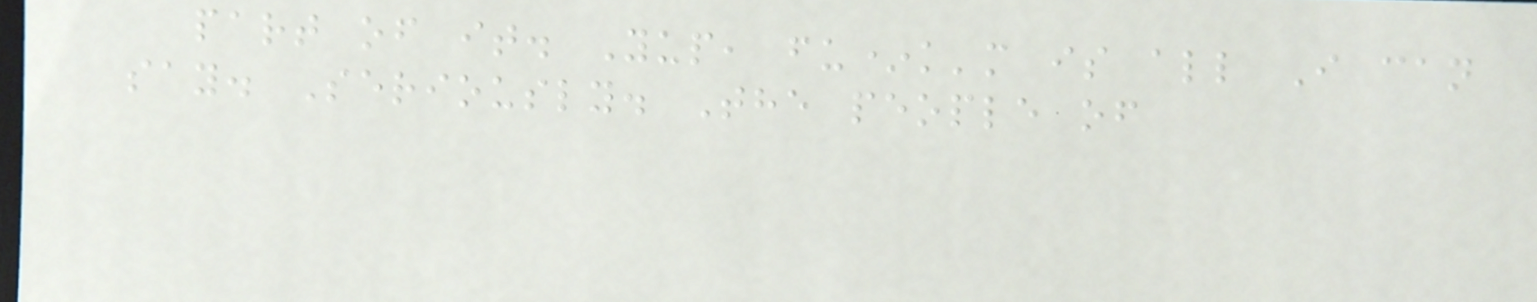part of it. Yup, fu*k'm is all I can
say. Seriously. The people of
